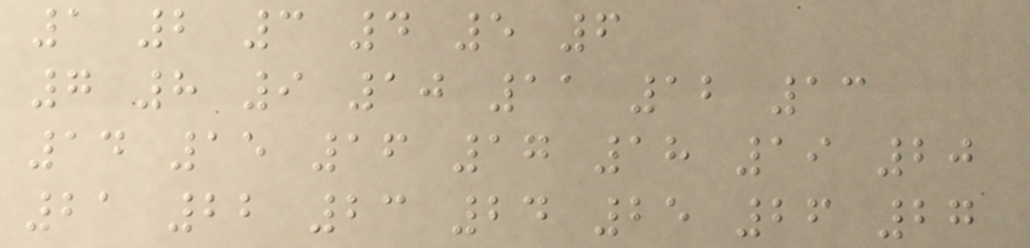1 2 3 4 5 6
7 8 9 10 11 12 13
14 15 16 17 18 19 20
21 22 23 24 25 26 27
